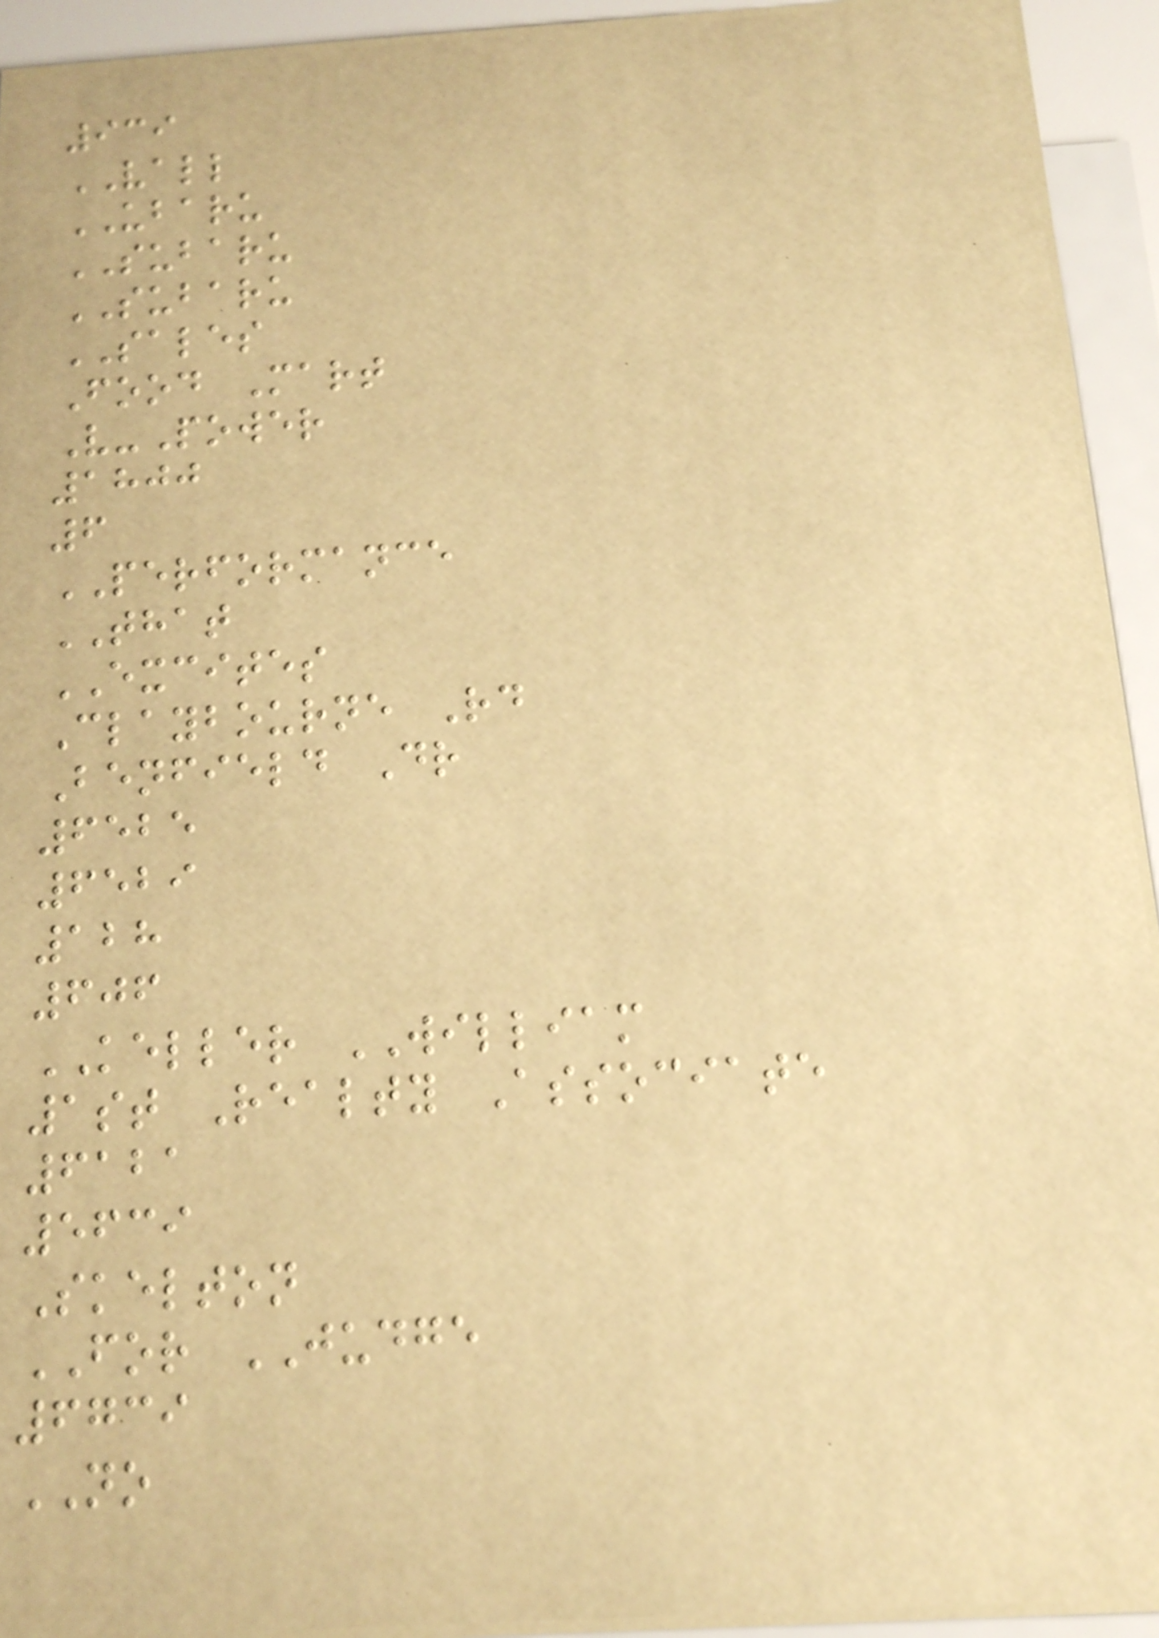939
VALL
UBARU
SUBARU
SUBARU
SALES
Food Mart
V-Power
1800
6
PERFORMANCE
THAT
EXCITES
Claybourne Rd
Benfield Dr
6525
6529
128
606
KELLER WILLIAM
1st Realty Associate
6121
5639
Skelton
FOR JUDGE
6739
NO
